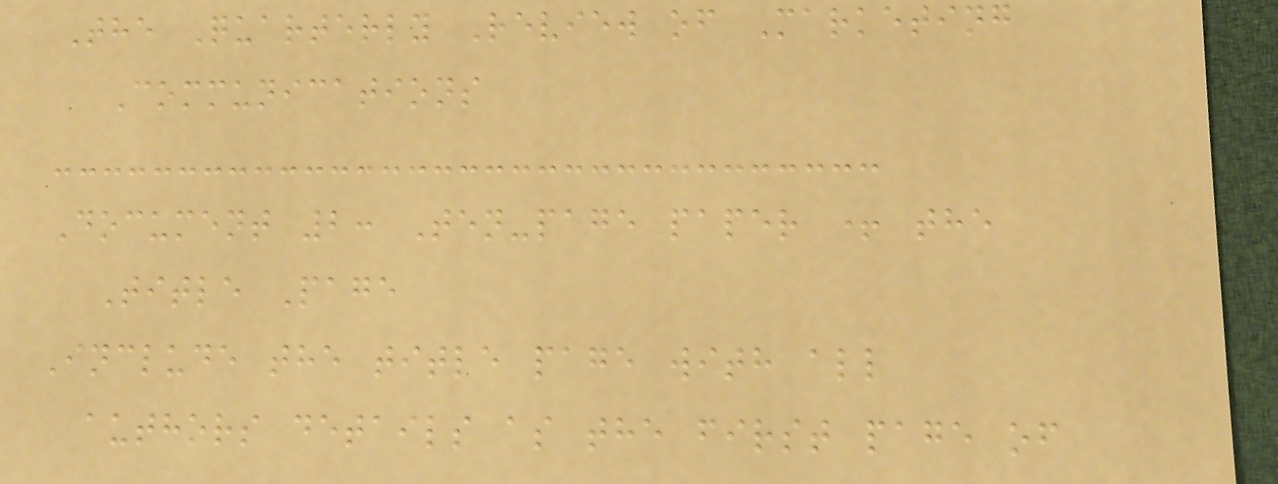The Quarterly Review of Marketing
Communications
Document 2: Ten-page paper + the
Title Page
Include the title page with all
authors details as the first page of
